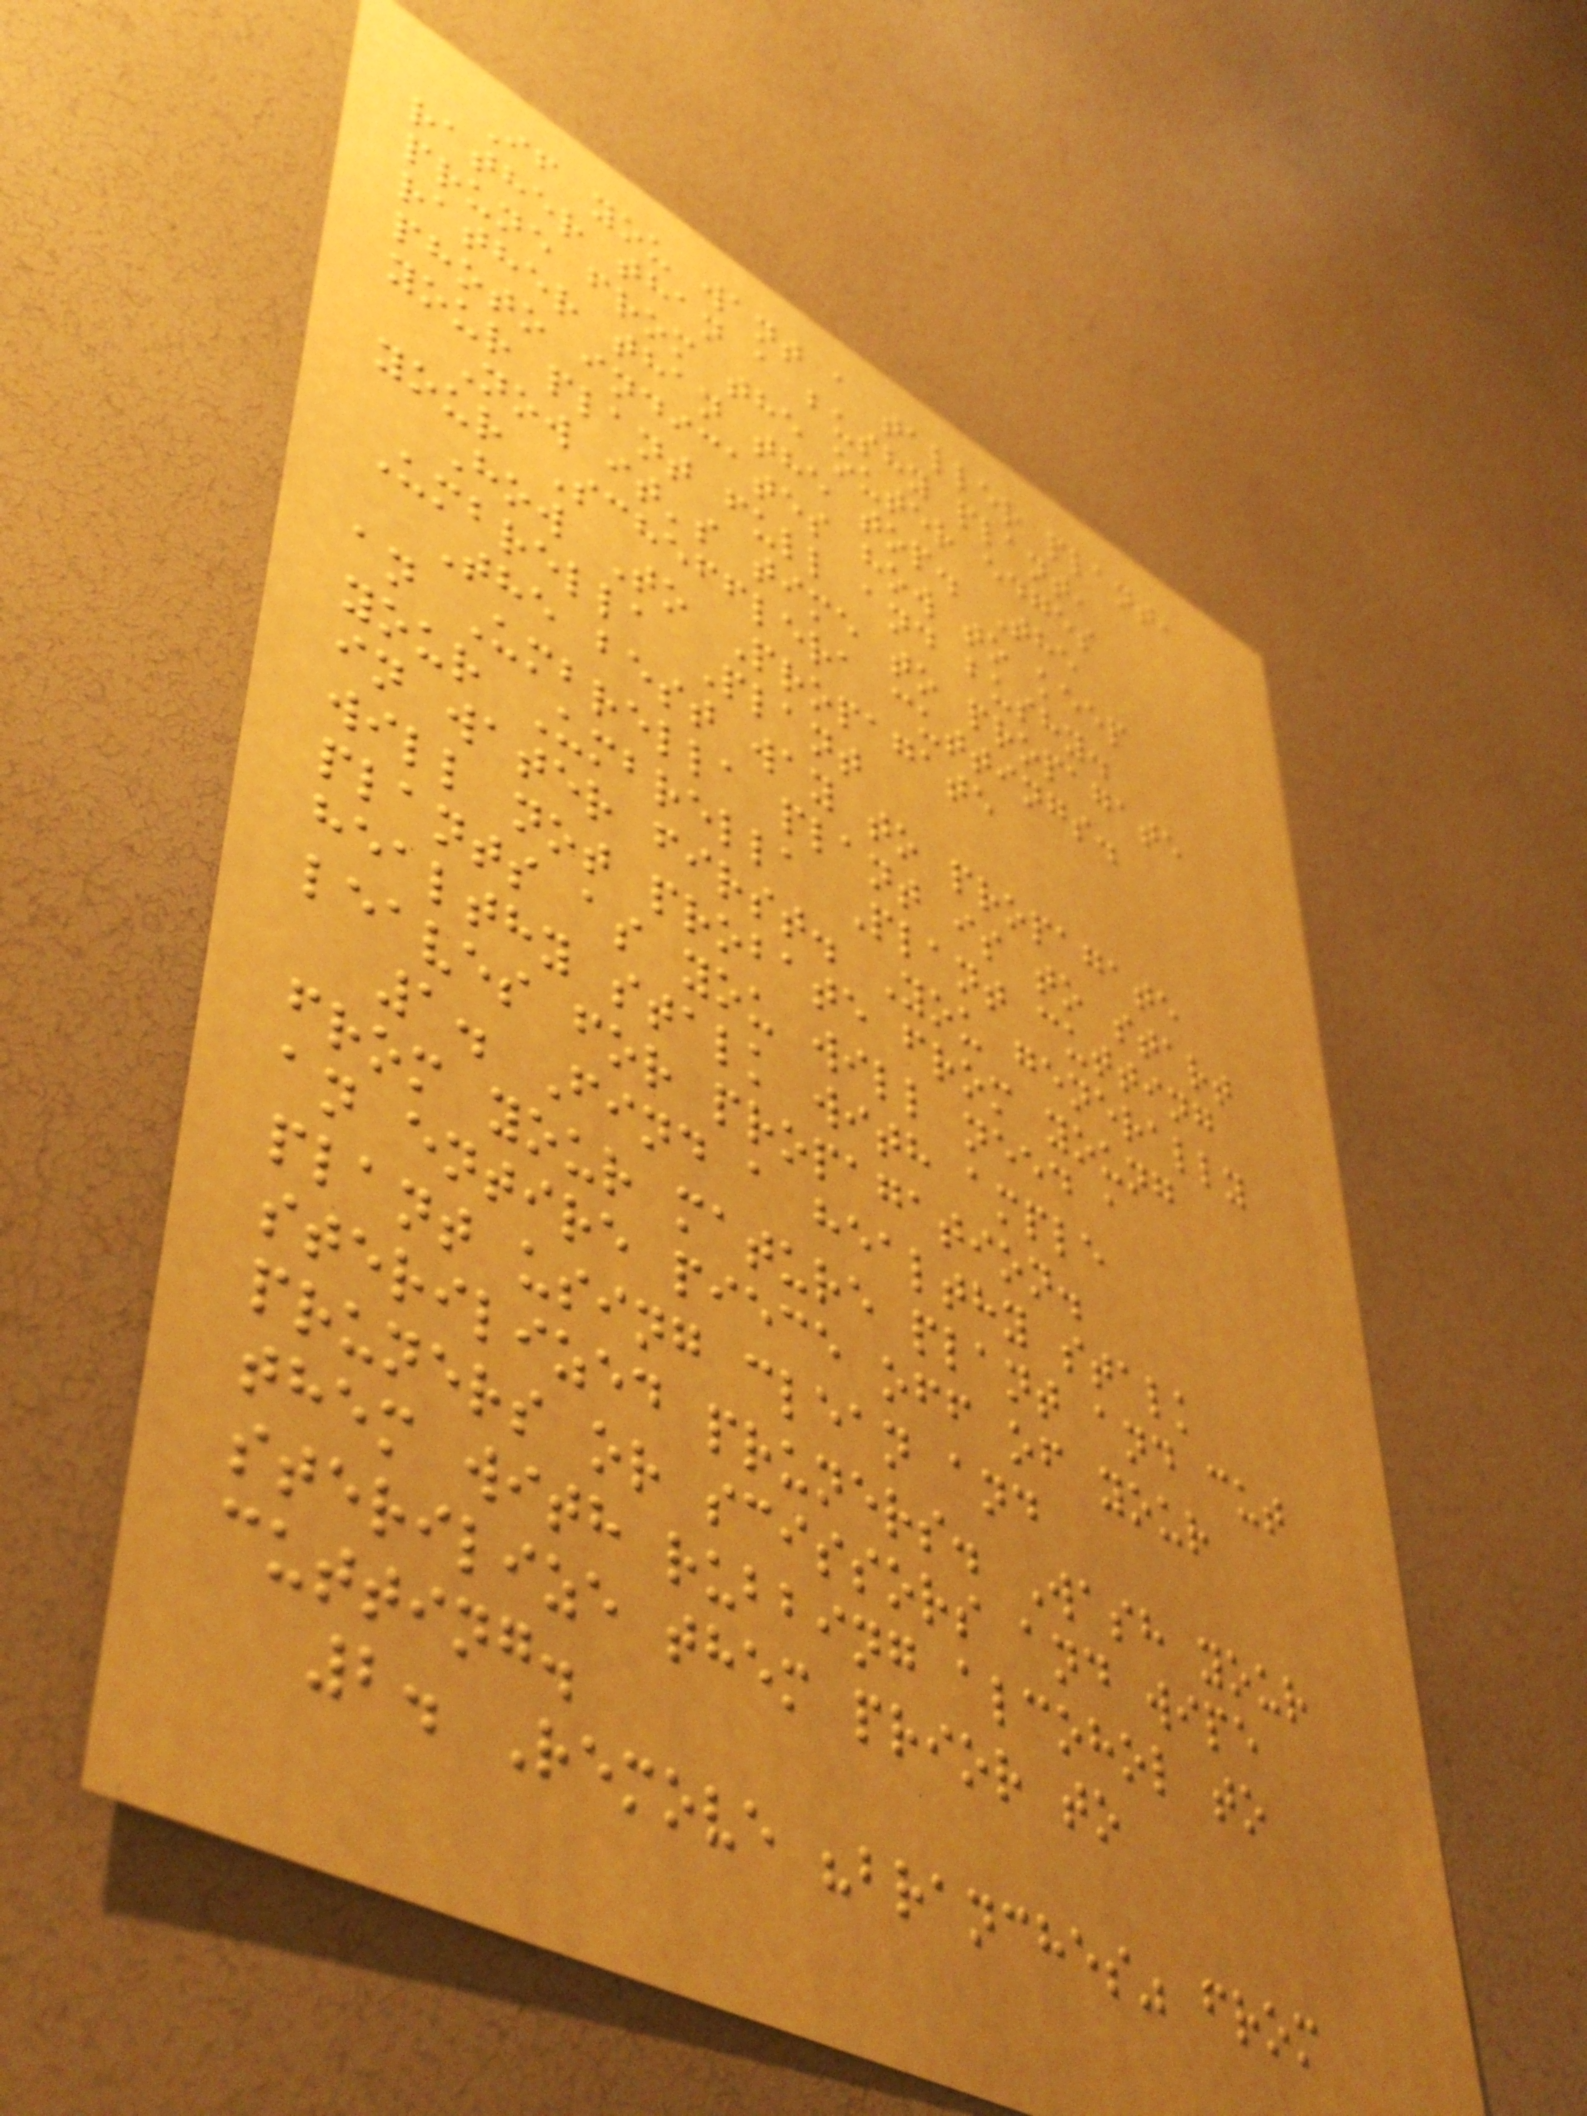If you want a taller plant,
rather than a bushy plant,
prune from the outer edges
rather than the top. The
photo indicates how to keep
your plant full and bushy.
Now it's time to propagate
your Schefflera cuttings.
How To Propagate
Umbrella Plant
The best way to propagate
an Umbrella plant is to start
your Umbrella Plant cutting
in water first. You generally
will not probate from young
plants as you will need a
healthy stalk with ample
leaves for propagation.
1. Find a healthy stalk
from your mature plant and cut
an entire piece off of your
plant using clean and
sterilized pruners. Wash your
pruners or scissors and wipe
them with rubbing alcohol to
sterilize them prior to
cutting.
2. Remove "branches" from
